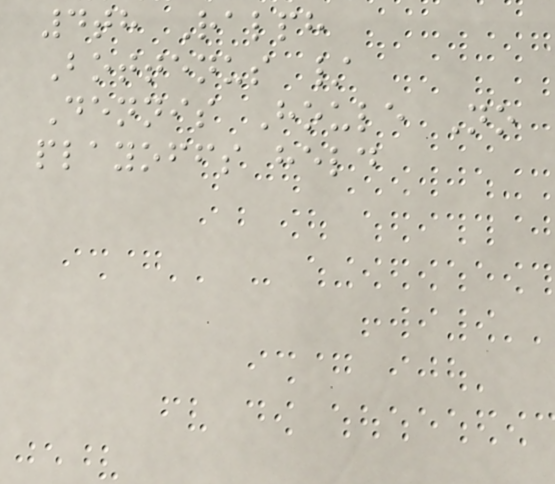4th Ralph
Bottenus /
Dennis Houle No
playoffs held
